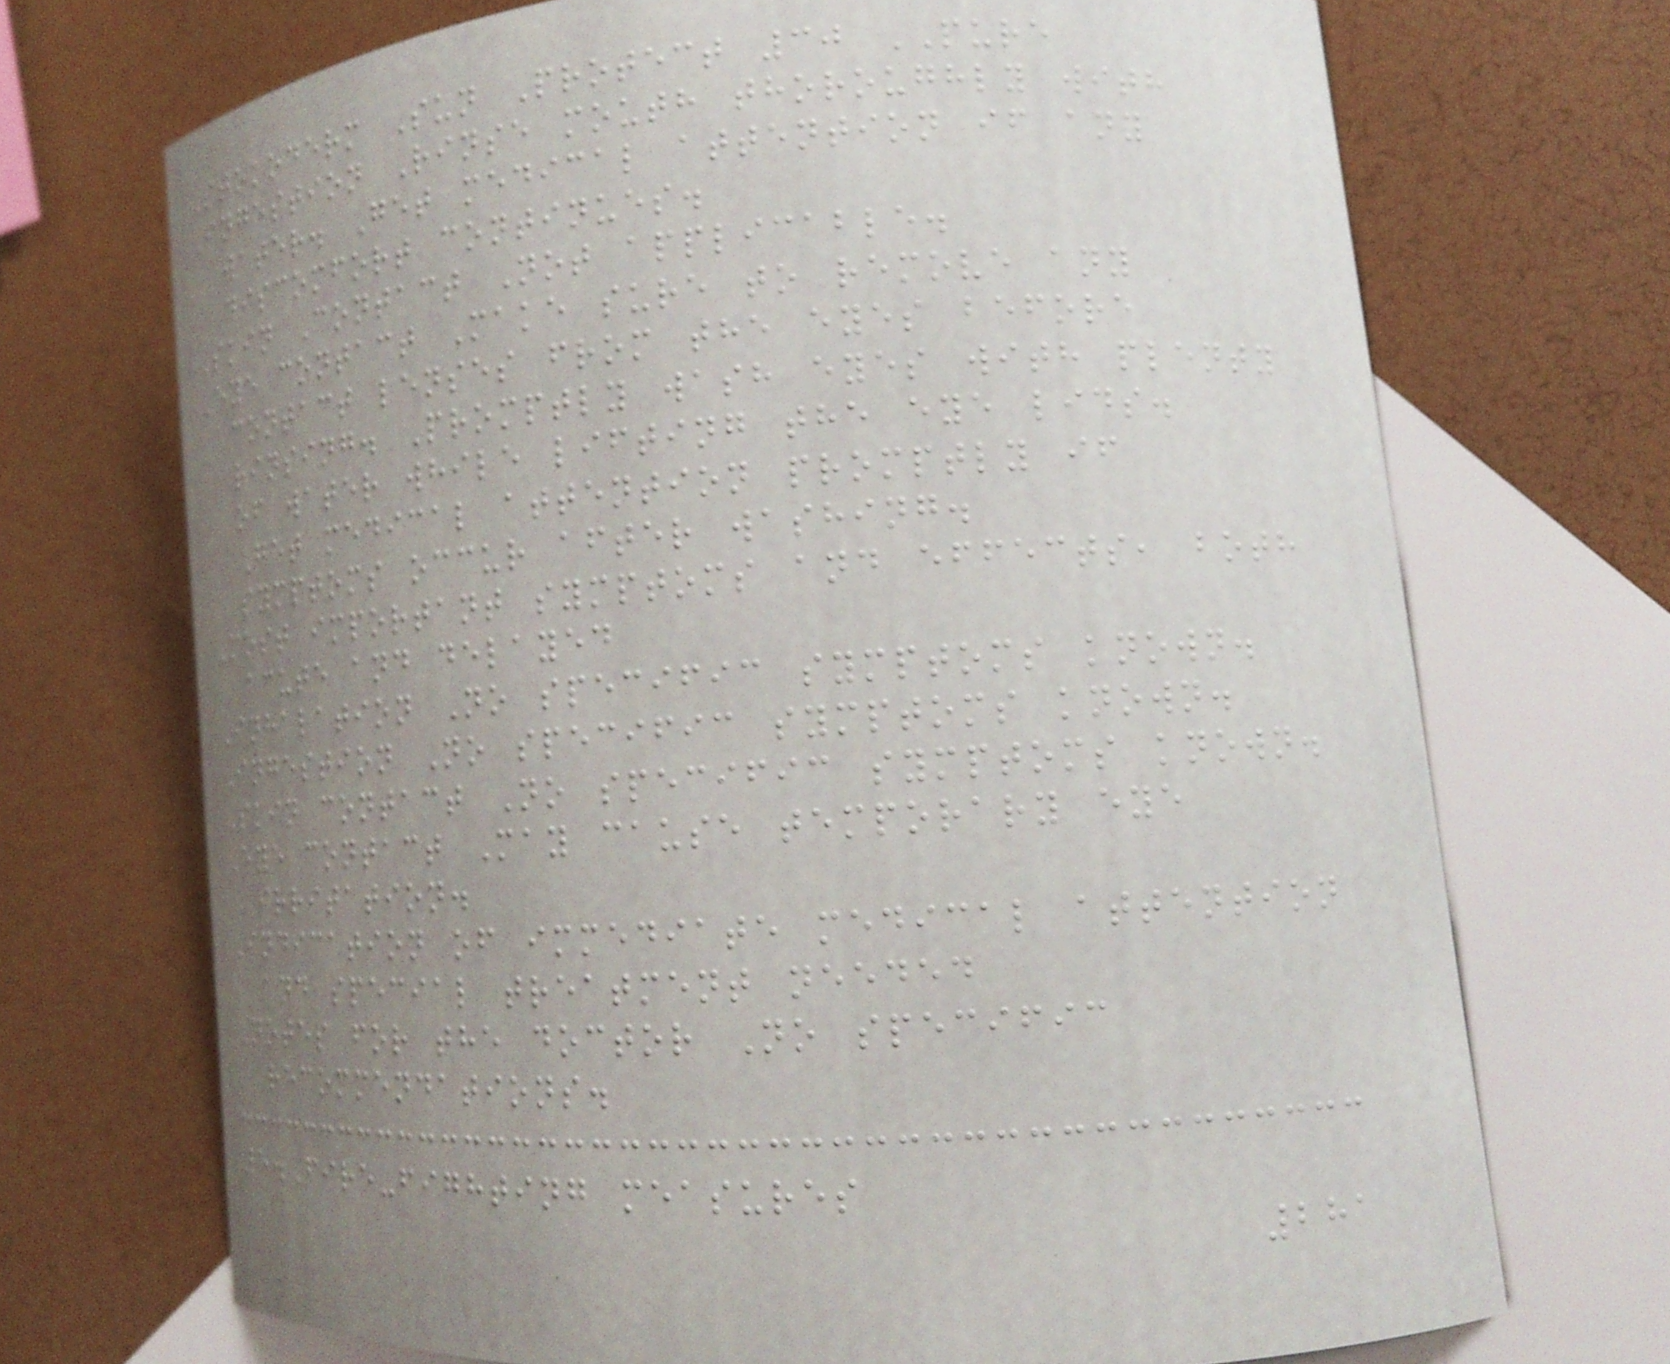Stokoderm Sun Protect 30 PURE
Ingestion Rinse mouth thoroughly with
water. Get medical attention if any
discomfort continues.
Skin Contact Not applicable.
Eye contact Make sure to remove any
contact lenses from the eyes before
rinsing. Promptly wash eyes with plenty
of water while lifting the eye lids.
Get medical attention promptly if
symptoms occur after washing.
Most important symptoms and effects, both
acute and delayed
Inhalation No specific symptoms known.
Ingestion No specific symptoms known.
Skin contact No specific symptoms known.
Eye contact May cause temporary eye
irritation.
Indication of immediate medical attention
and special treatment needed
Notes for the doctor No specific
recommendations.
5.Fire-fighting measures
281
